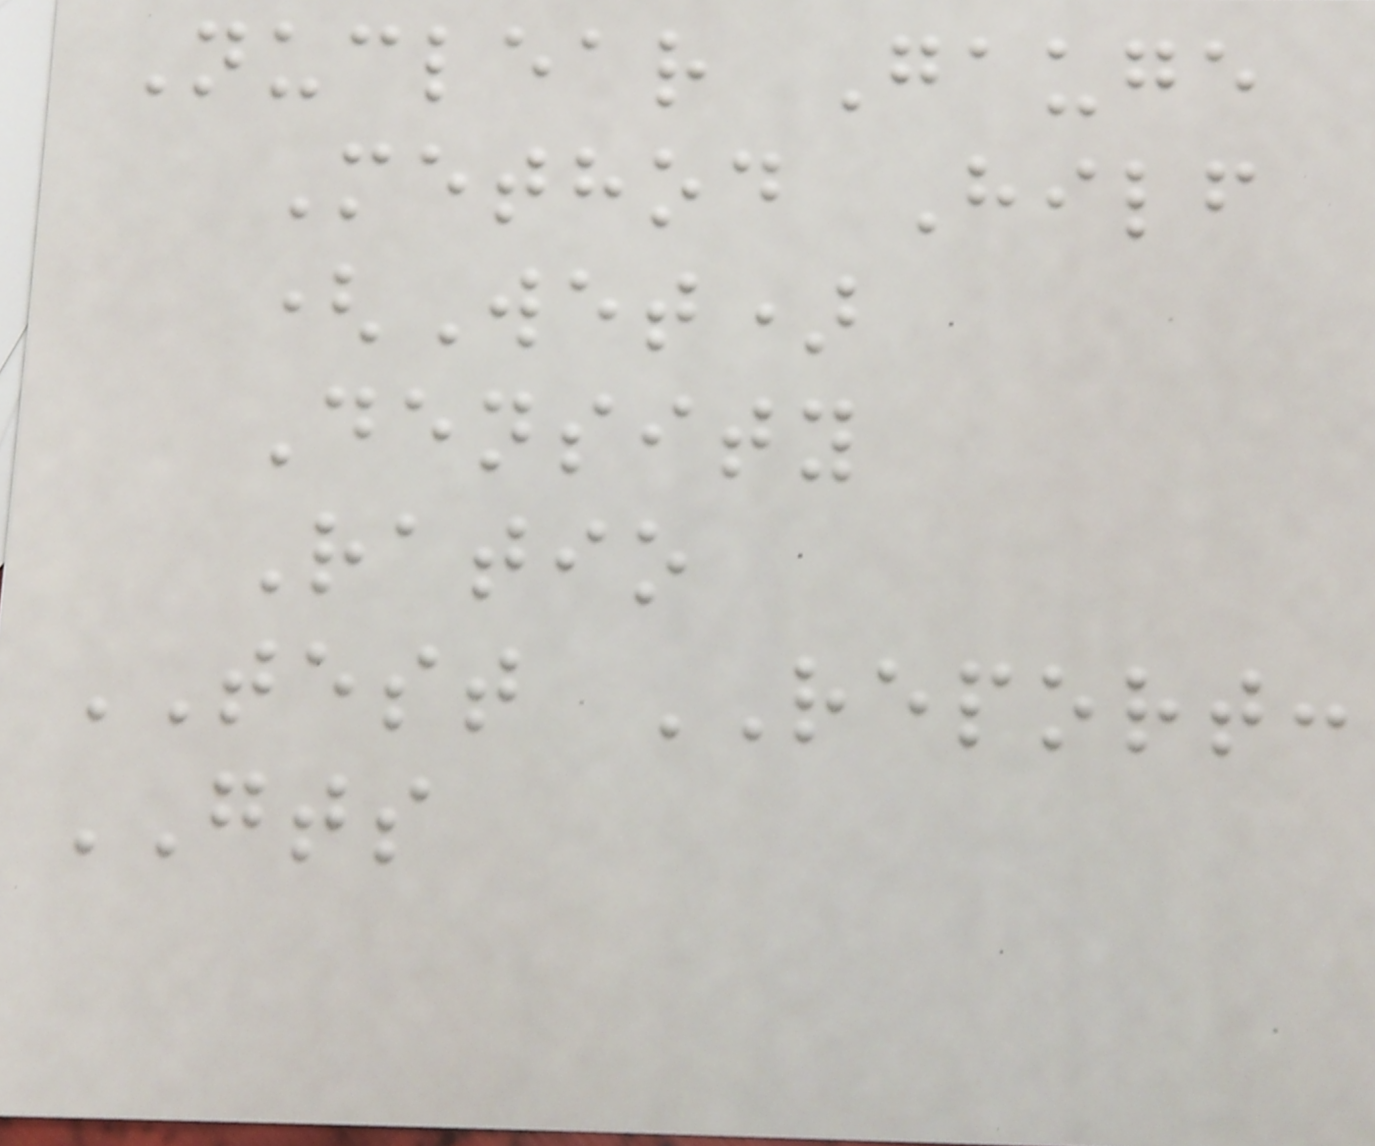Nuclear Gauge
Method Hilf
(Wet)
Density
Ratio
TEST REPORT:
GTS
